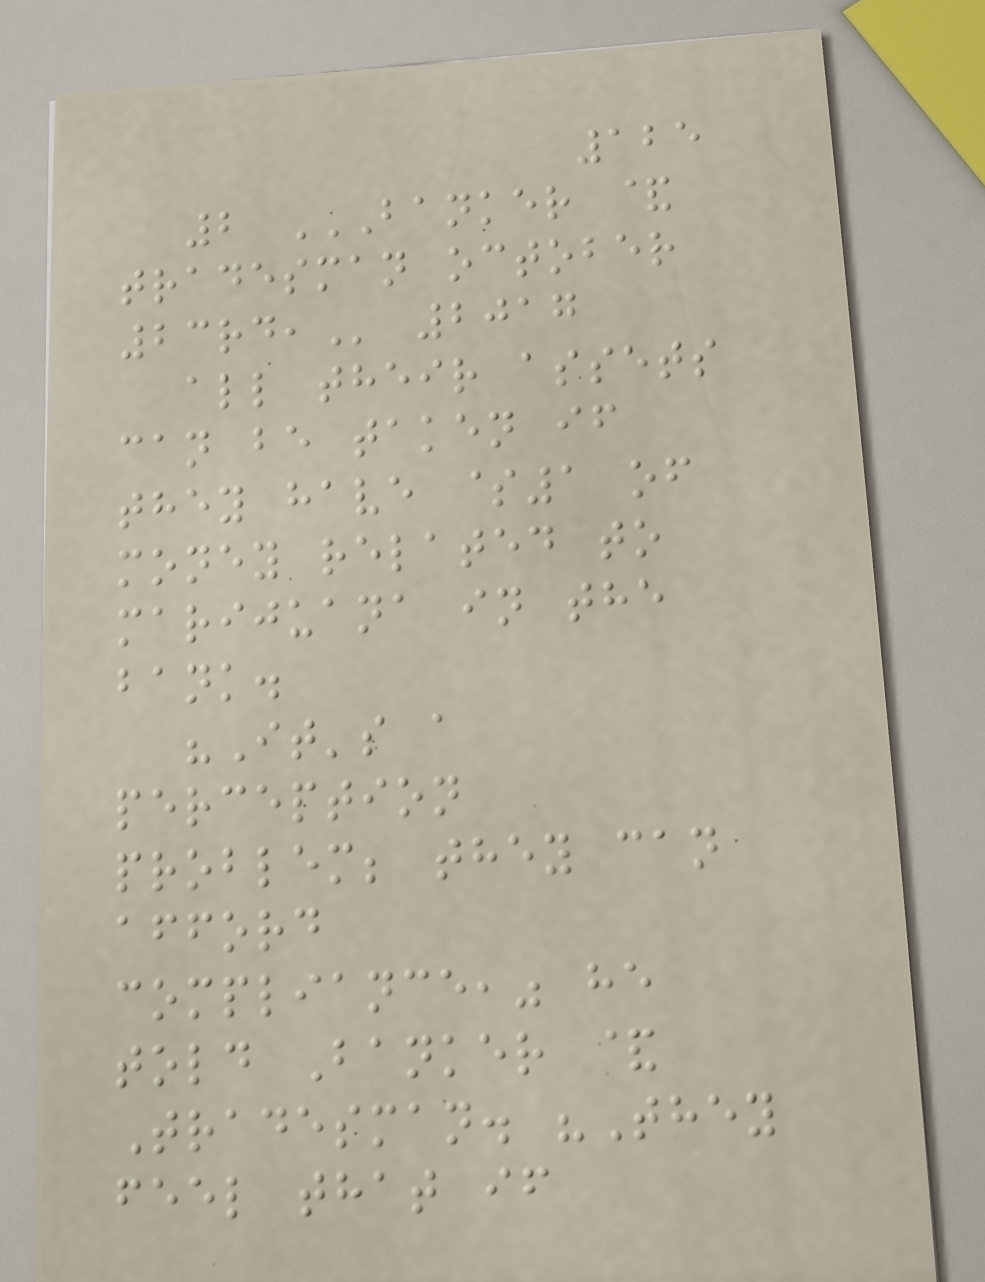125
2 BANKER &
TRADESMAN OCTOBER
23RD, 2017
all their assets
can be taken if
they have $1 of
money related to
marijuana in the
bank.
"It's a
perception
problem; they can
afford
compliance," he
told Banker &
Tradesman. "They
feel that if
